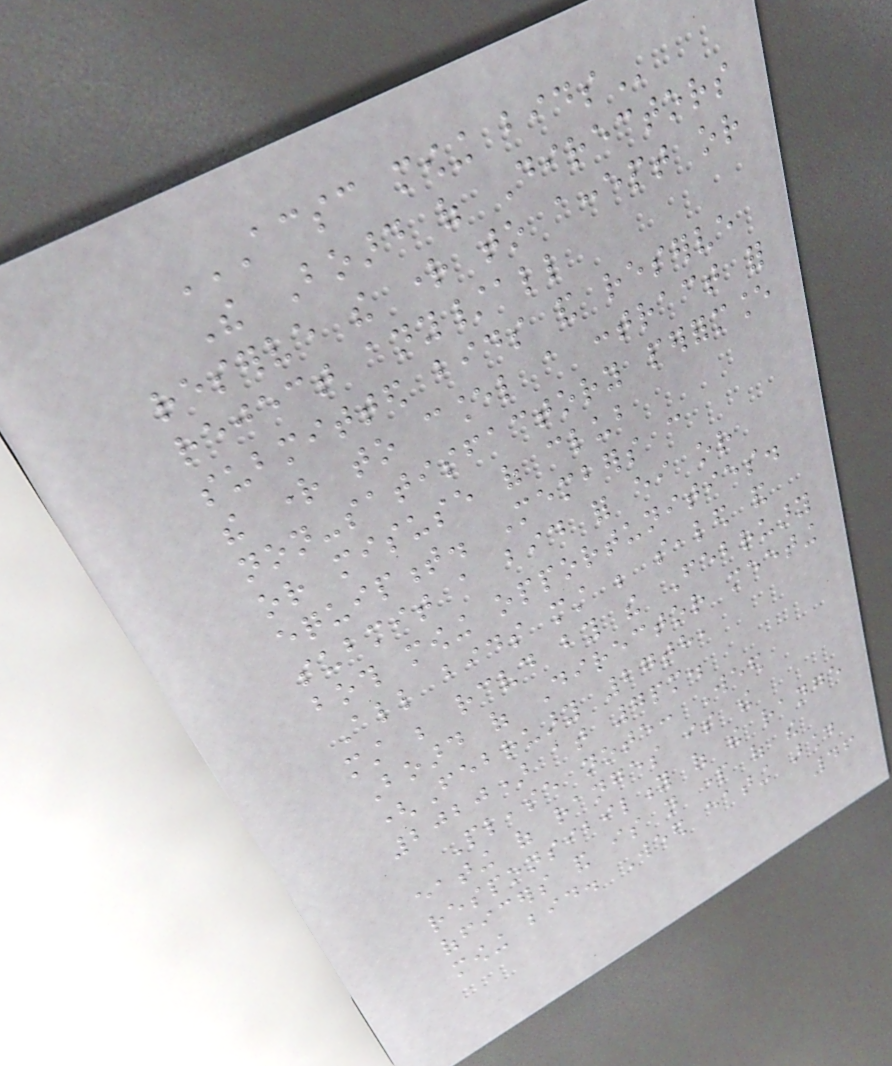ACSC MOWING BIDS
The Board of Directors
reserve the right to accept or
reject any/all
submitted bids and reserve
the right to cancel a contract for
non-satisfactory performance
or misuse of club
equipment. Members can
submit a bid for either or
both mowing opportunities.
All bids must be sealed and
must be received by the February
Board of Director meeting
(February 27th,
2020) at 7pm.
Please note: Weed
eating of ranges is the
responsibility of the range
officers and is not part of the
mowing bid. Weed eating around
46
